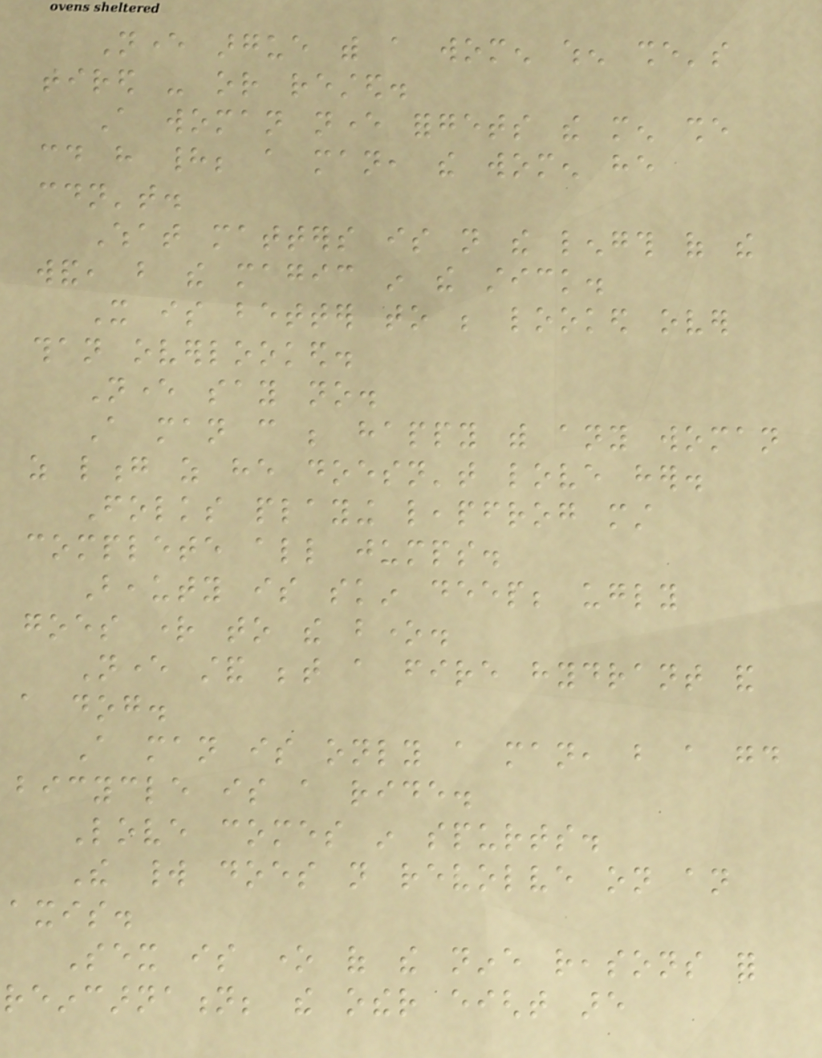Never argue with a women when she's
tired - or rested.
A woman never forgets the men she
could have had; a man, the women he
couldn't.
What matters is not the length of the
wand, but the magic in the stick.
It is better to be looked over
than overlooked.
Never say no.
A man can be happy with any woman
as long as he doesn't love her.
Folks playing leapfrog must
complete all jumps.
Beauty is skin deep; ugly
goes right to the bone.
Never stand between a fire hydrant and
a dog.
A man is only a man, but a good
bicycle is a ride.
Love comes in spurts.
The world does not revolve on an
axis.
Sex is one of the nine reasons for
reincarnation; the other eight are
